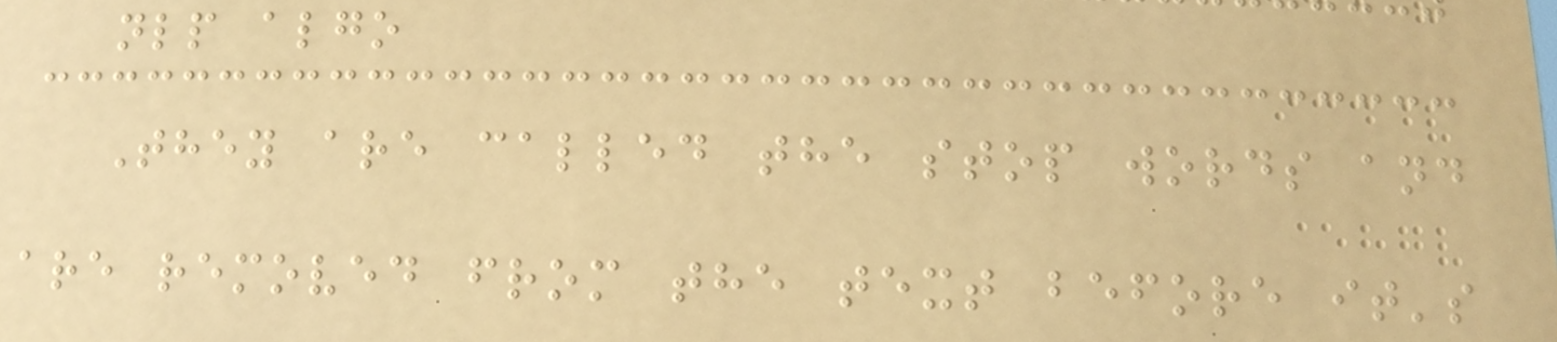nlp algo
They are called the stop words and
are removed from the text before it's
